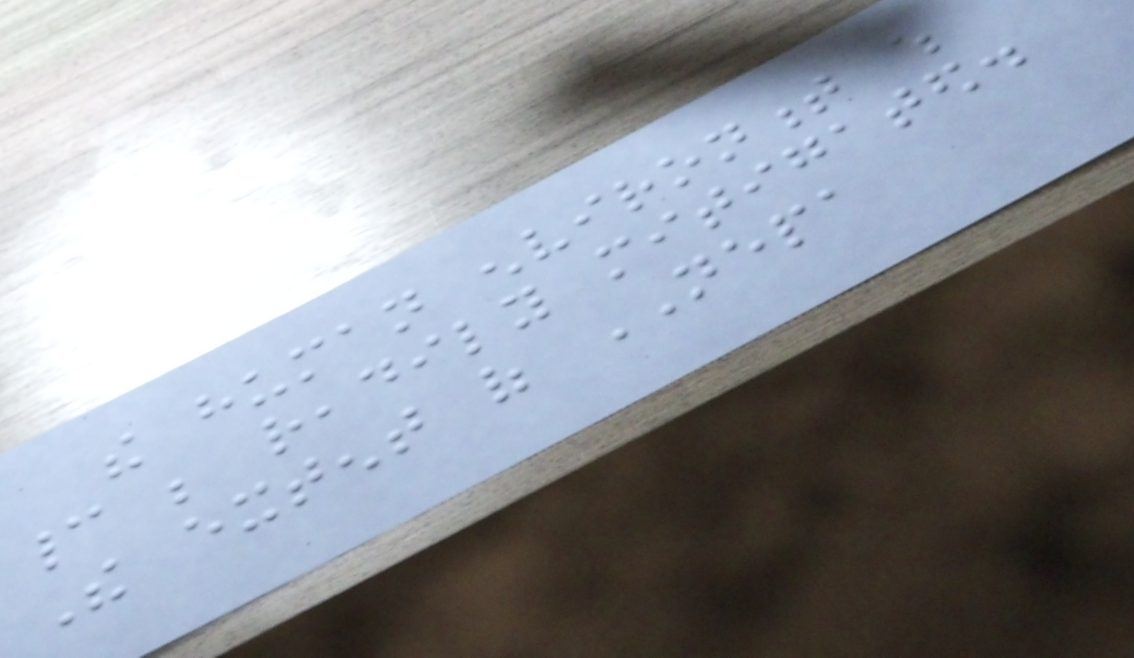the human environment which
cannot be readily mitigated.
The extent of NEPA
